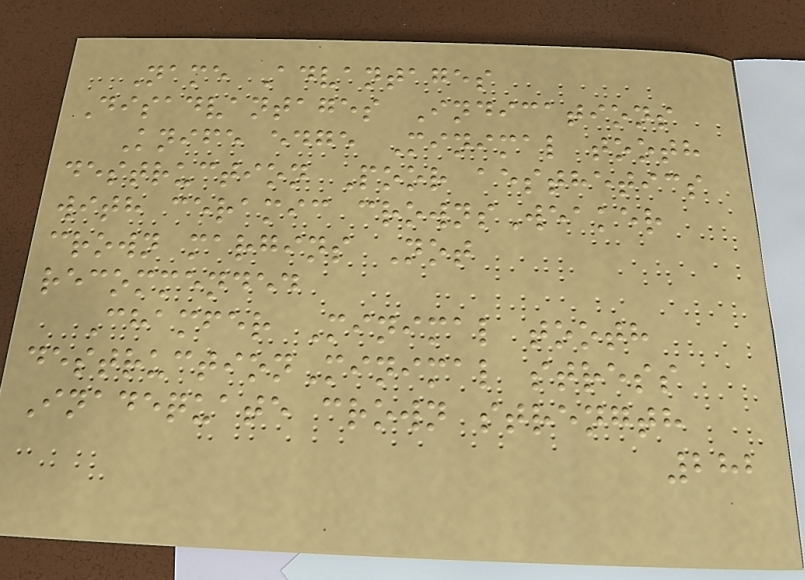Name Advantages
Disadvantages Indications
Knife edge Minimal tooth
destruction Poor aesthetics
with ceramic crownsWeaker
crown margins Not
recommended
Chamfer Minimal tooth
destructionMinimal stress
Inadequate crown strength
282
